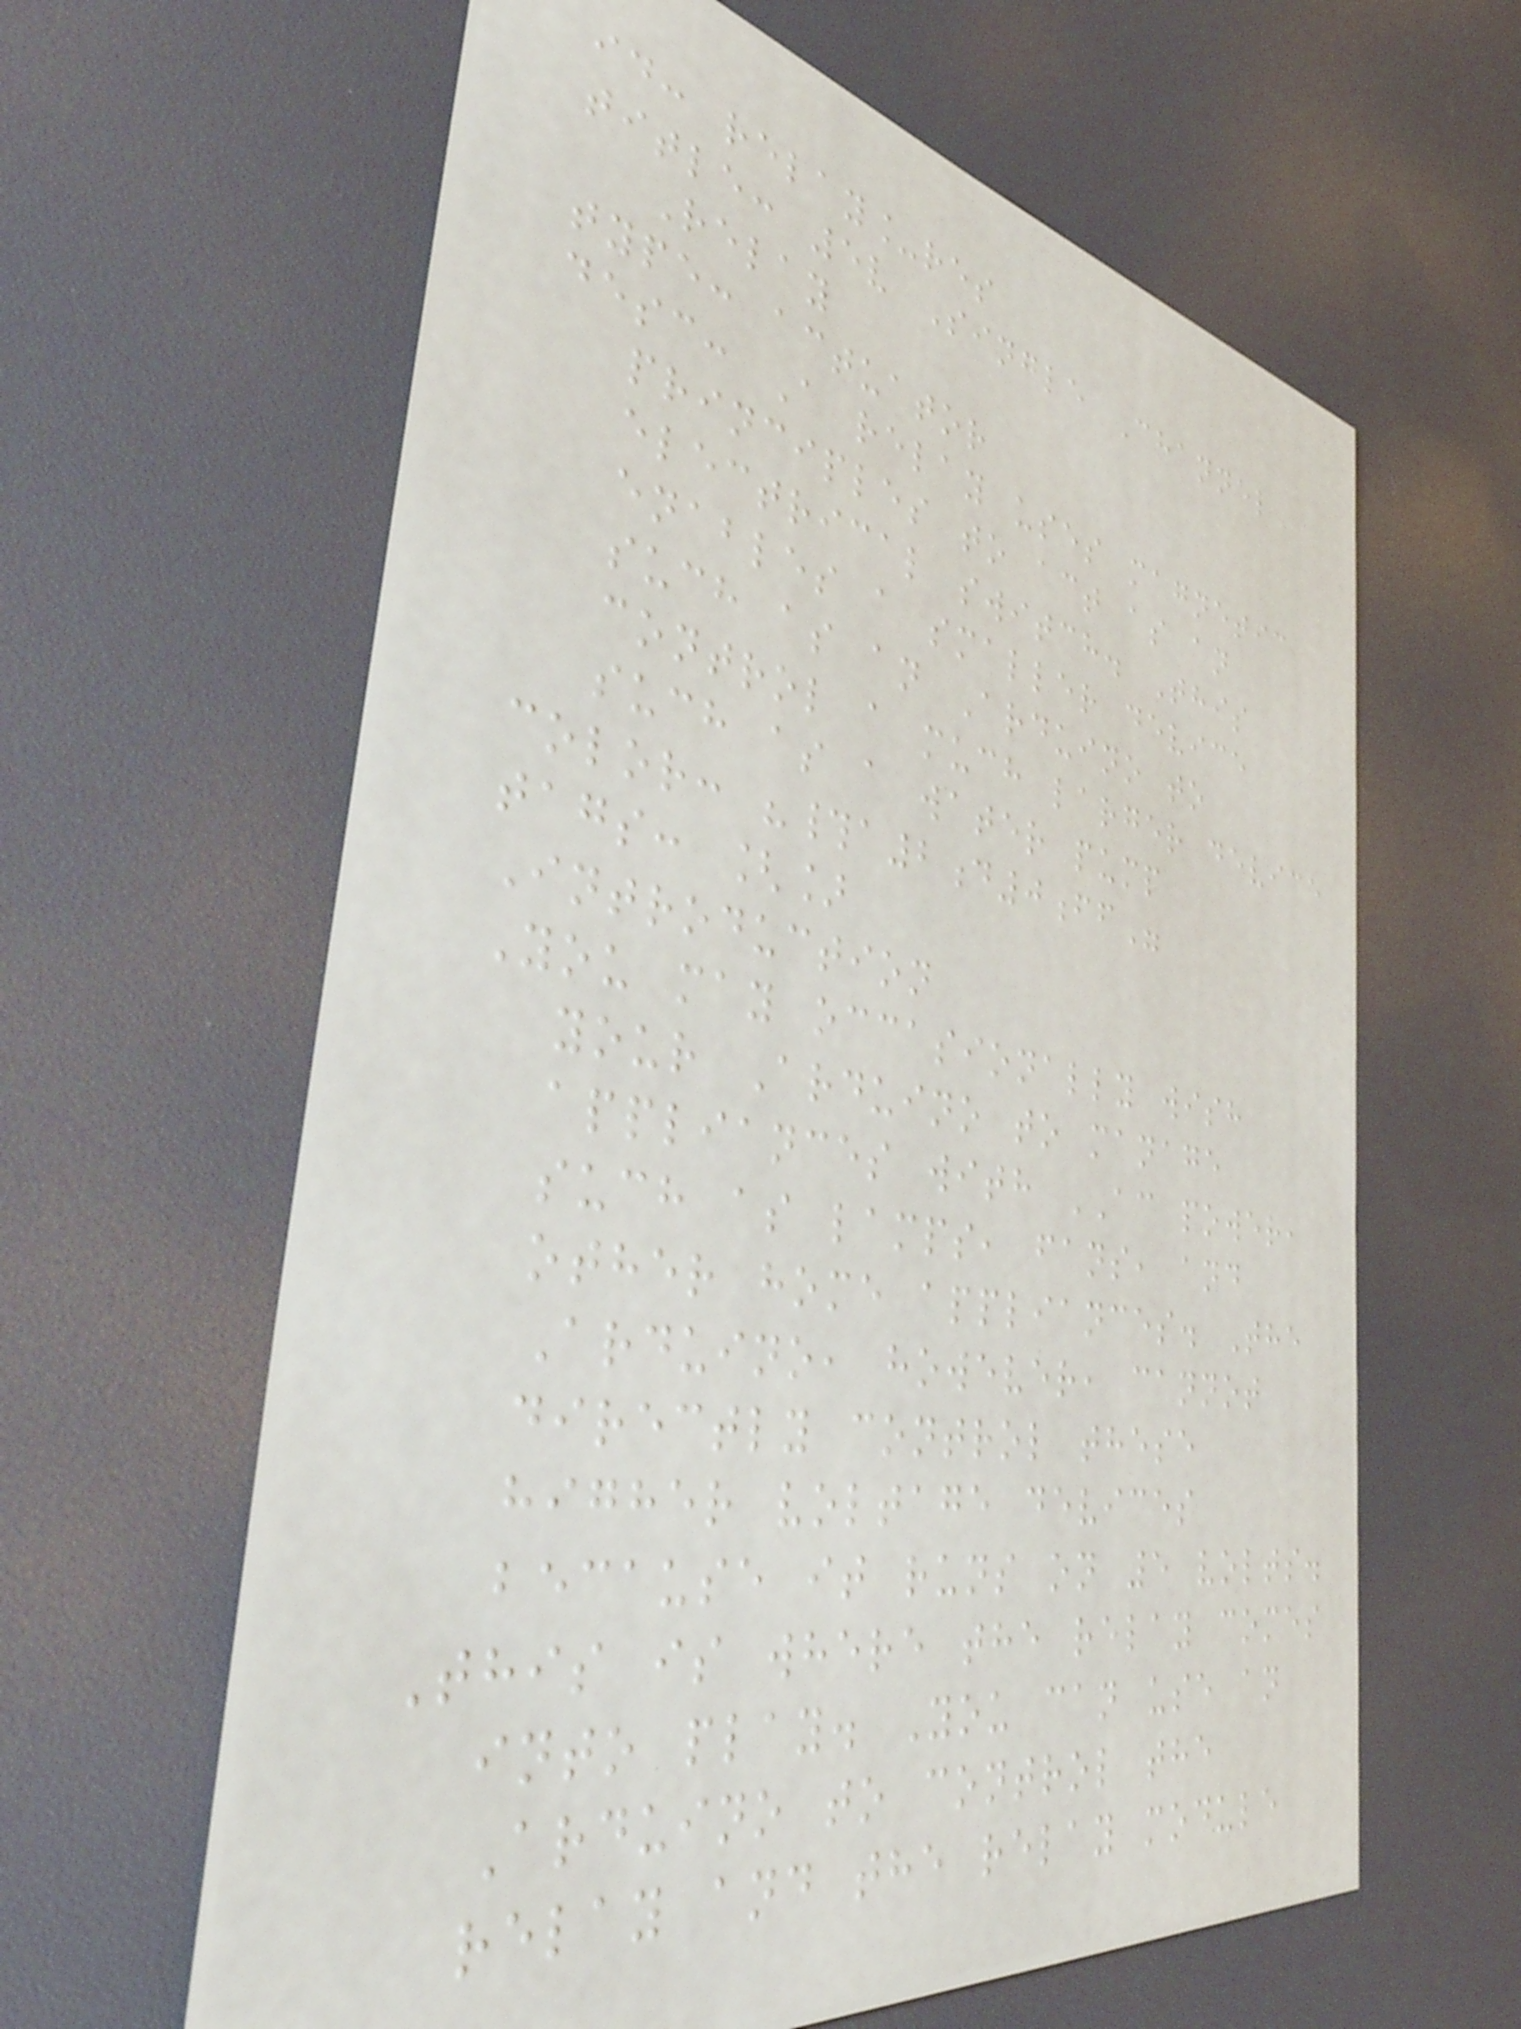id: relay_res
title: 5v Single Channel
Relay
type: actuator
desc: A relay uses magnetic
principles to act as an
electrical switch. This
enables a smaller device
such as an Arduino to
control a much larger device
such as a water pump
color: "#a2d0ff"
tags: []
Introduction
You may occasionally wish
your Arduino to manage
appliances with AC power,
such as lamps, fans, and
other home appliances. The
Arduino, however, cannot
directly control these
higher voltage devices
because it runs on 5 volts.
This is where the relay comes
into play. You can use an
Arduino to control the
relay and the relay module
